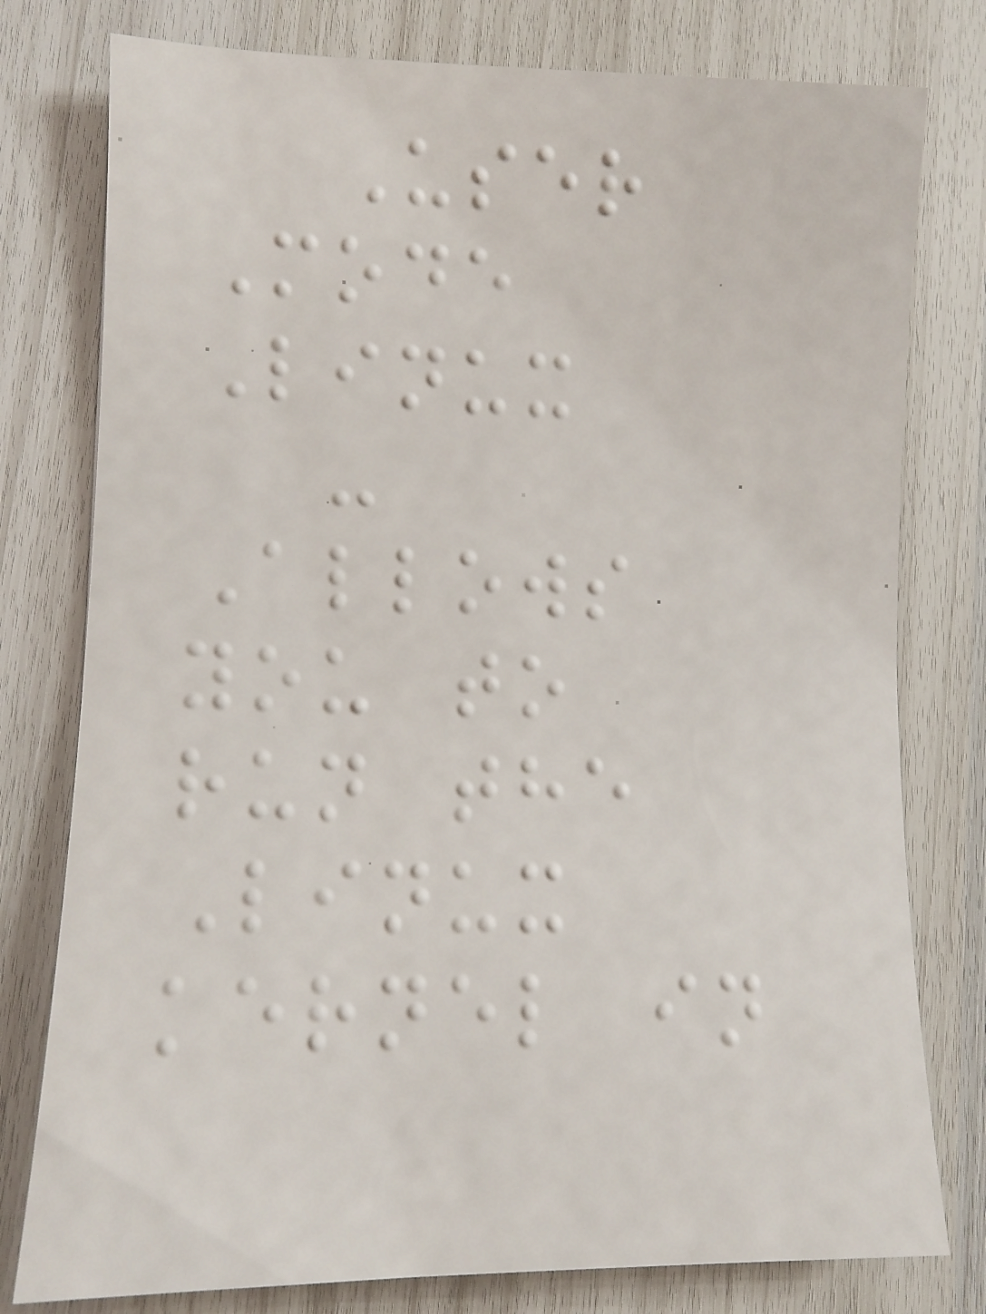User
Mode
Linux
-
Allows
you to
run the
Linux
kernel in
